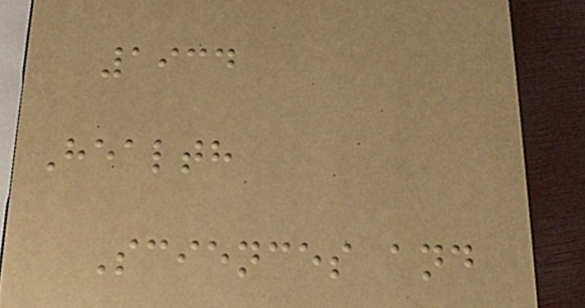1934
Health
Sciences and
